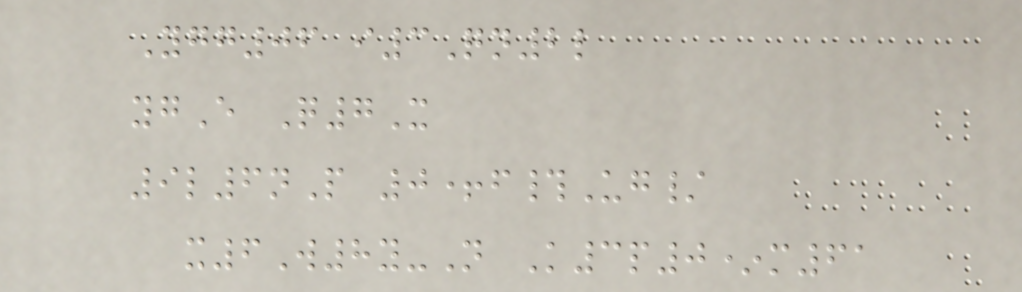Ygg06 i3Qn2l
ygE Q7X
9l6nP 0+f#Ug/
x6W8y-N K3p0*m61
